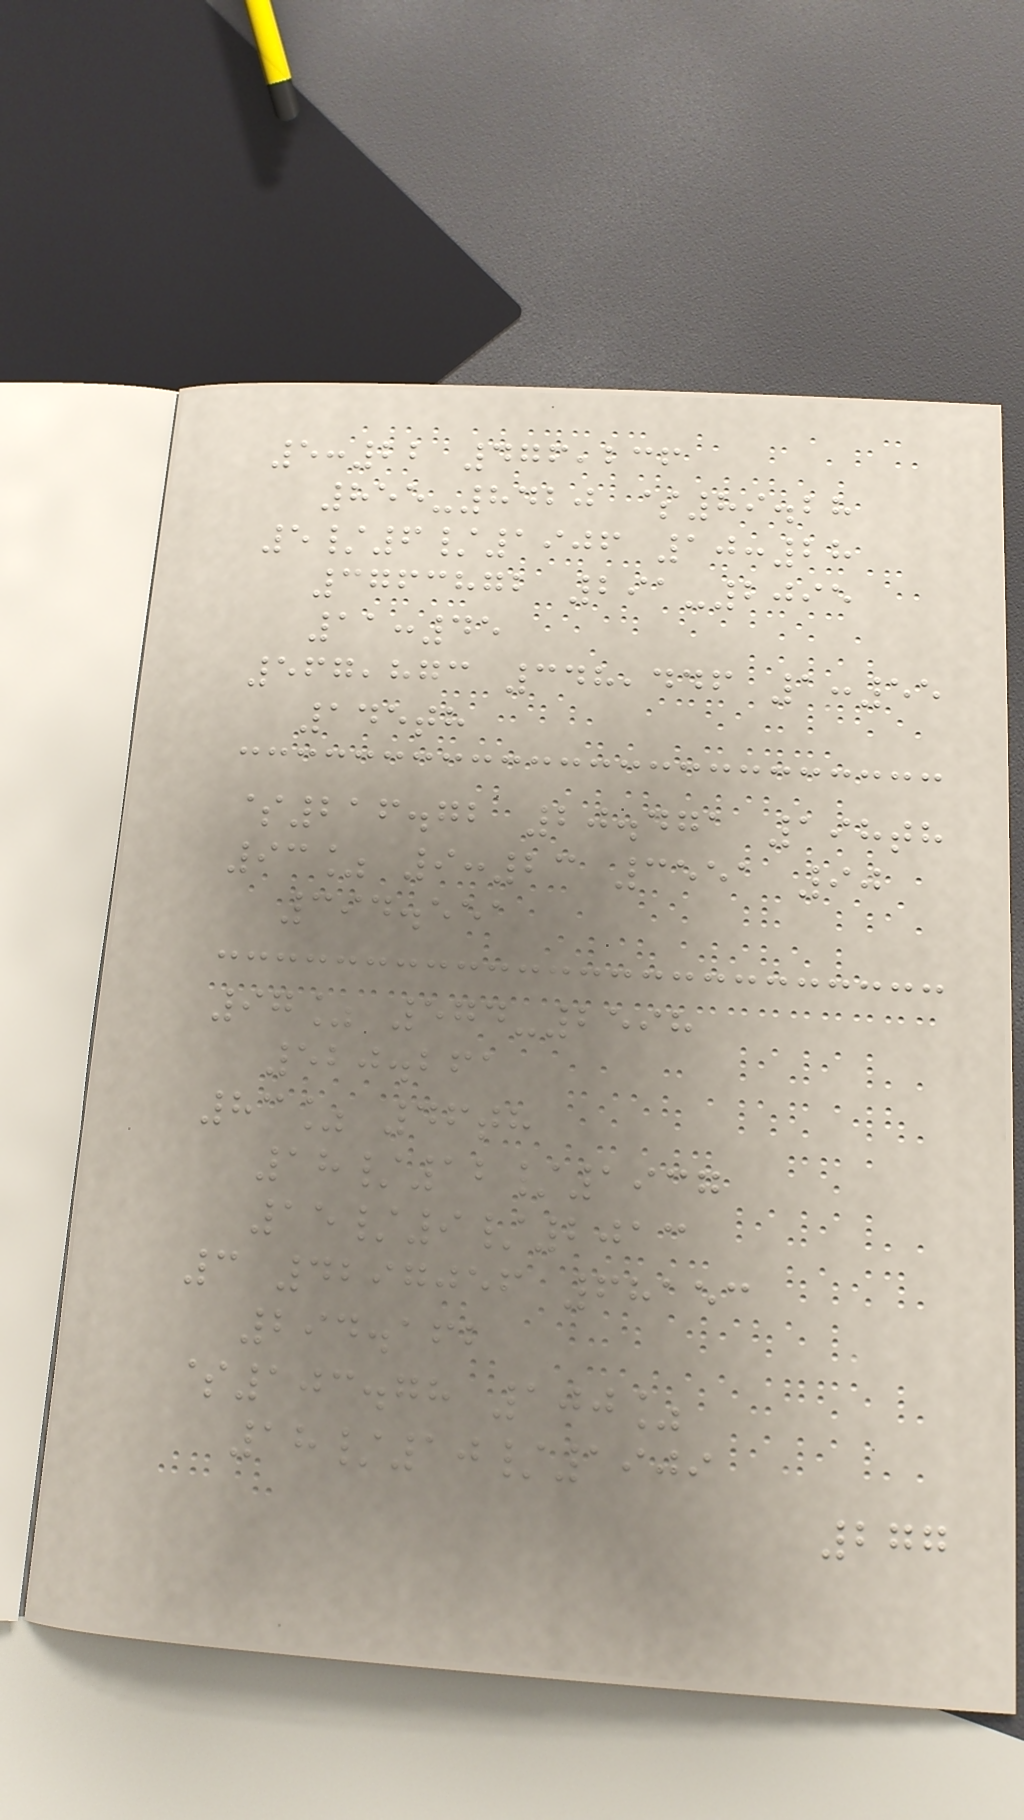5:22 476,236
855-8420 $89.28
5/6/1906 10:28
3763872 291-2095
11:45
567,873 348,446 1:55
145th
$216.72 20.471 198th
93% 9:23 3551 90
394.551
97% 574-2598
520.261
83% 46th
18/12/1937
15/9/2013
3 4297056 68153
294.162
$103.78 100%
18/10/1909
277
